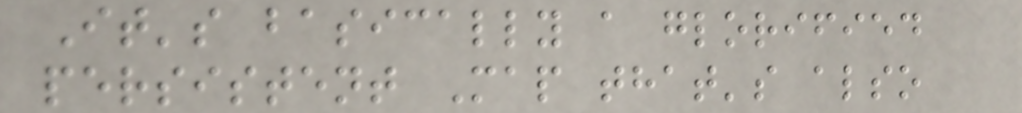It's basically a glorified
persistent Map that's also
